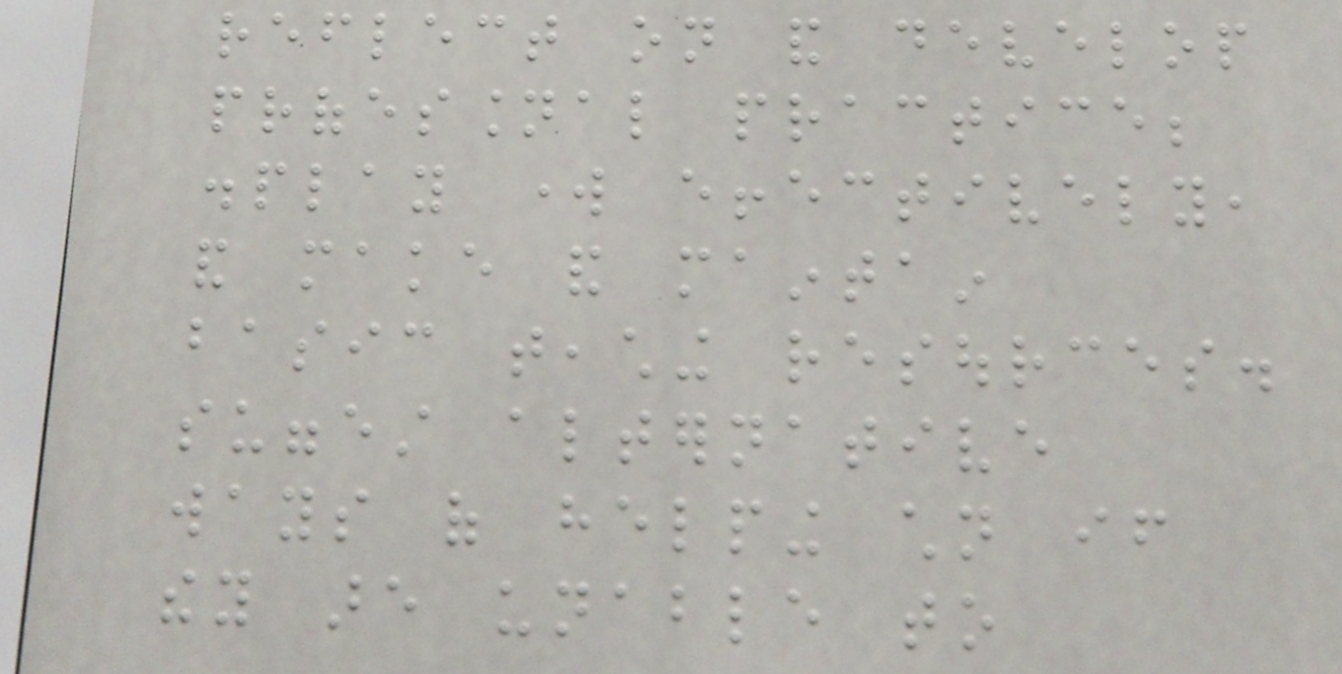reflect on and develop
professional practice;
display work effectively,
and make and maintain
basic teaching resources.
suggest alternative
ways of helping children if
they are unable to
